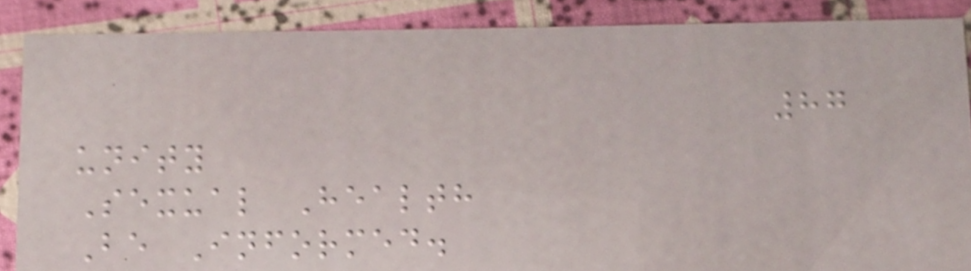87
unity
Sexual Health
Be Informed.
